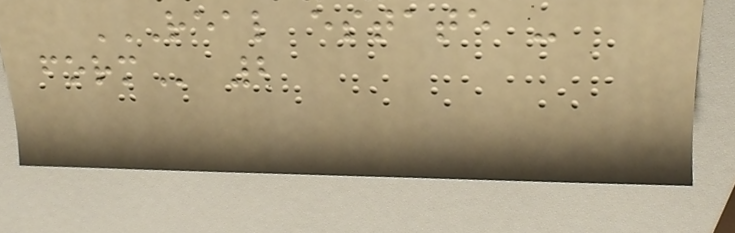REAL ESTATE -
FORM 2
